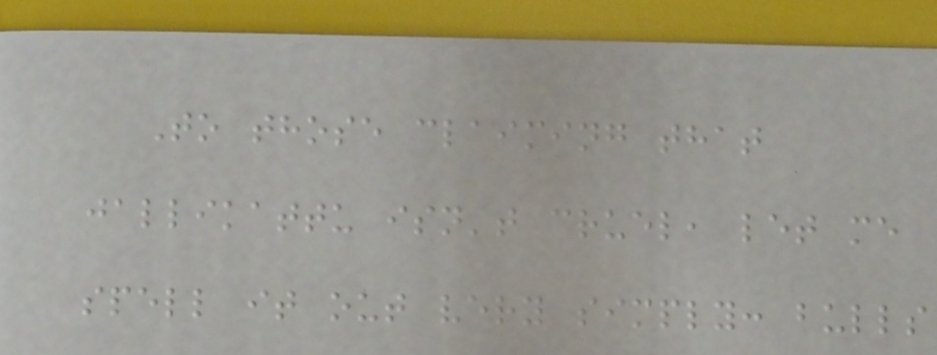To those claiming that
jallikattu isn't cruel, let me
spell it out very simply: bulls
